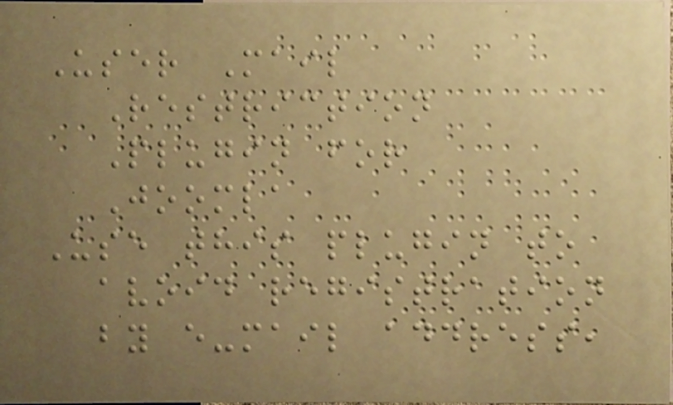User Mail
Restriction
Plugin for
Joomla
Use this plugin to
avoid registration
by e-mail address,
